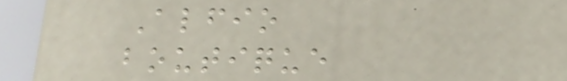Alfio
boutique
